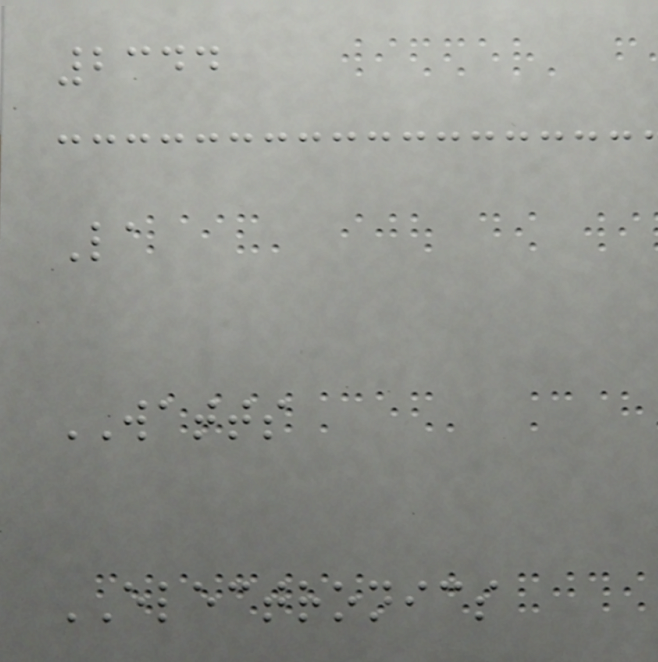2344
La
WATTS
ELECTRONICS
